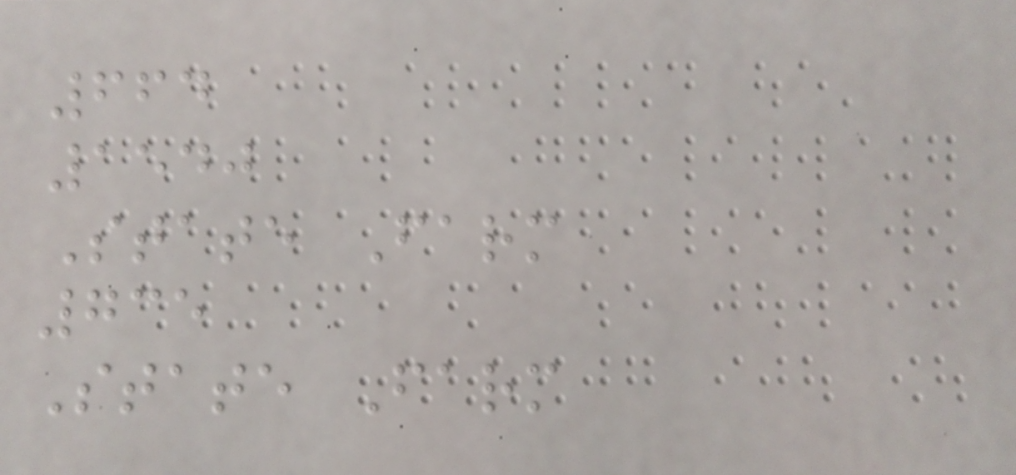664
1540
State Farm
735
State Farm
